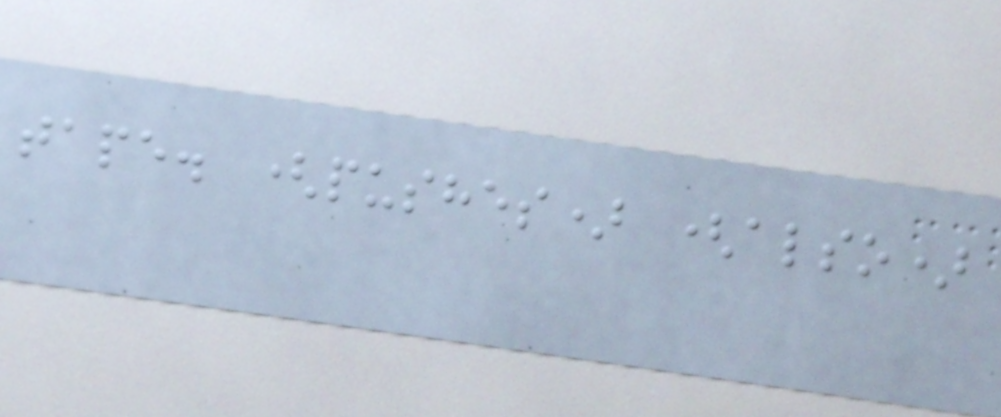tape. (pushes) (also)
